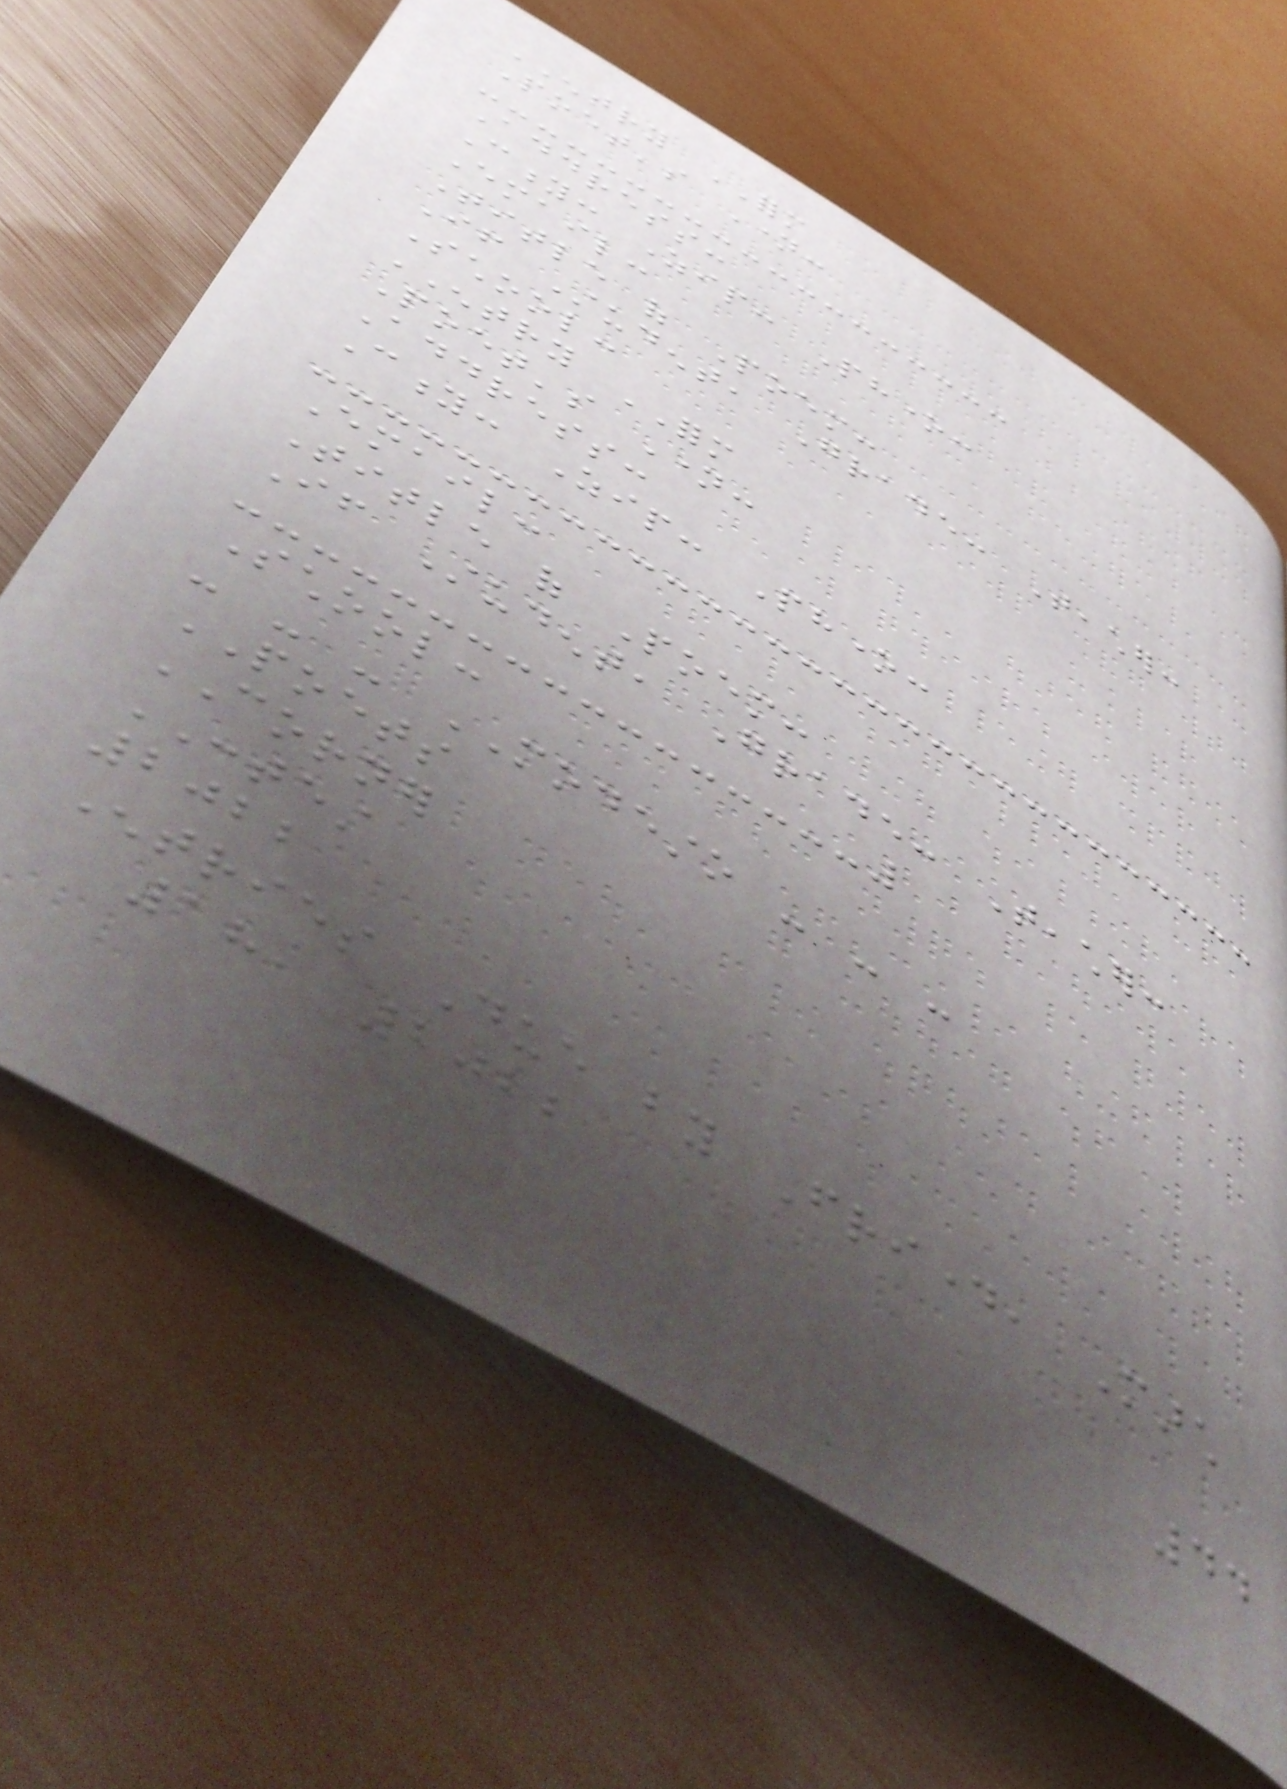ENTRY FORM
Poet's Name:
Address:
City: Zip: Phone:
Email:
Title of Poem:
If Student, Grade: Teacher:
School:
ENTRY FORM
Poet's Name:
Address:
City: Zip: Phone:
Email:
Title of Poem:
If Student, Grade: Teacher:
School:
- - - MODESTO - - -
POETS
CORNER
CONTEST
2022
Entries Due by Friday, March
18, 2022
44
